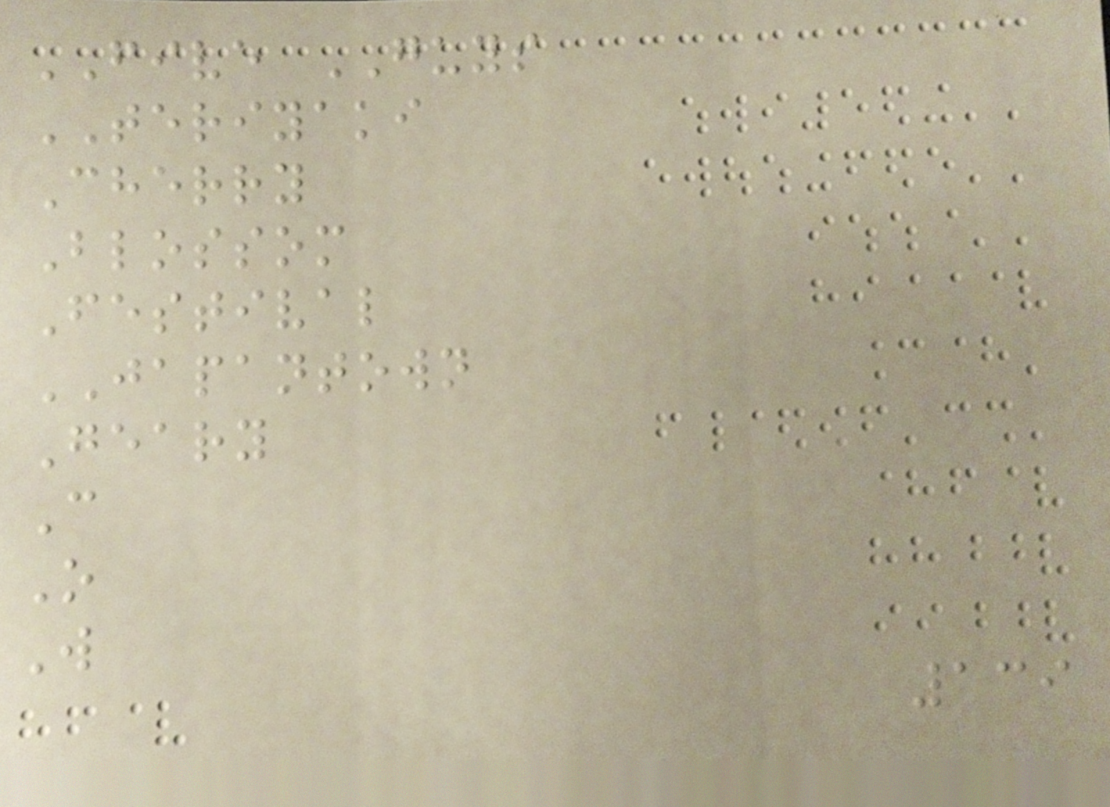FIVE GUYS
TERIYAKI
Cherry
Blossom
Festival
JAPANTOWN
Geary
C
O
W
139
